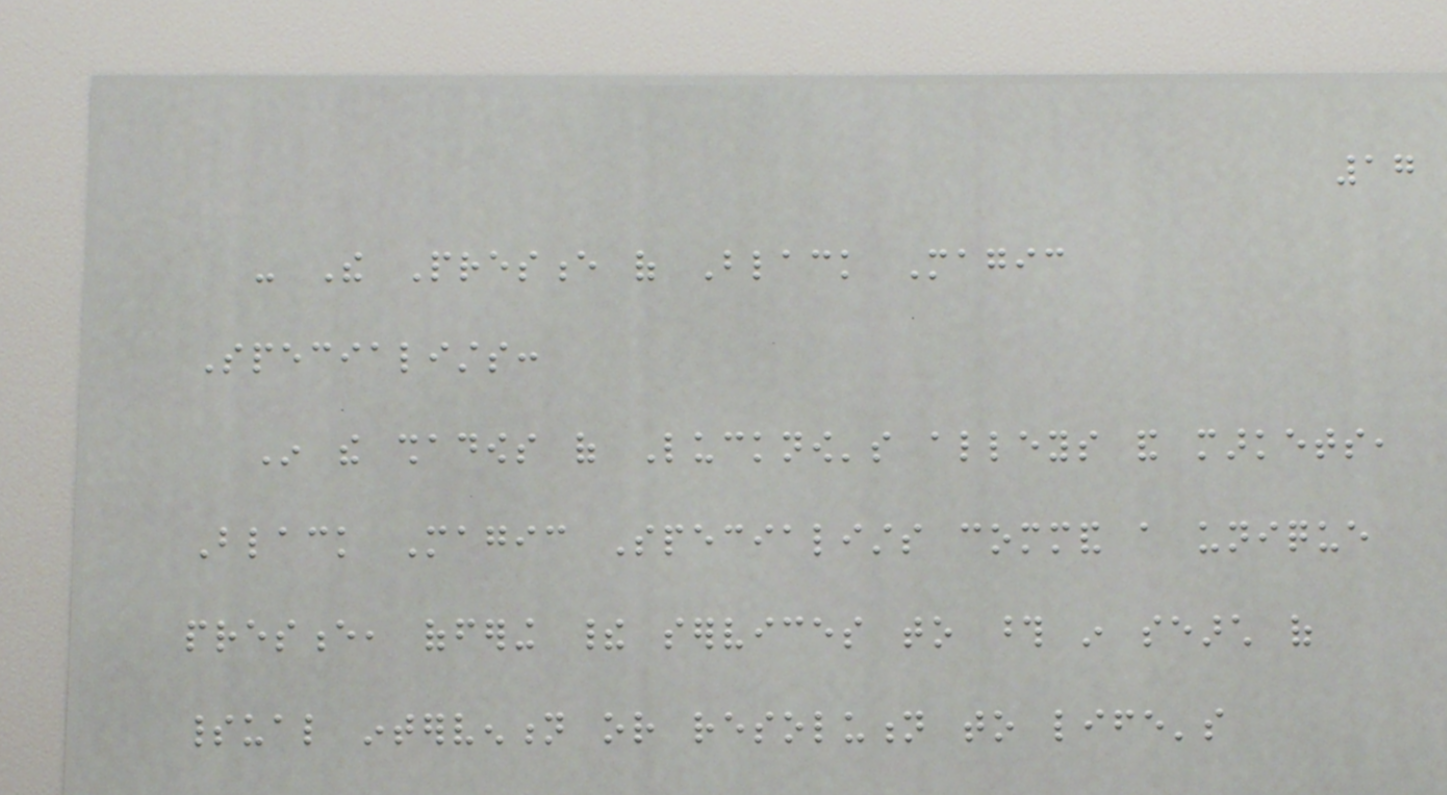17
- The Presence of Black Magic
Specialists:
In the shadows of Lucknow's alleys and markets,
Black Magic Specialists command a unique
presence, offering their services to those in search of
spiritual intervention or resolution to life's
